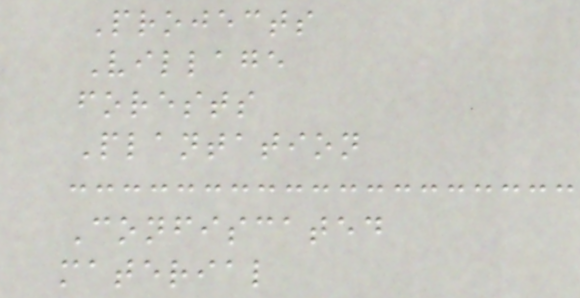Projects
Village
forests
Plantation
Confiscated
material
